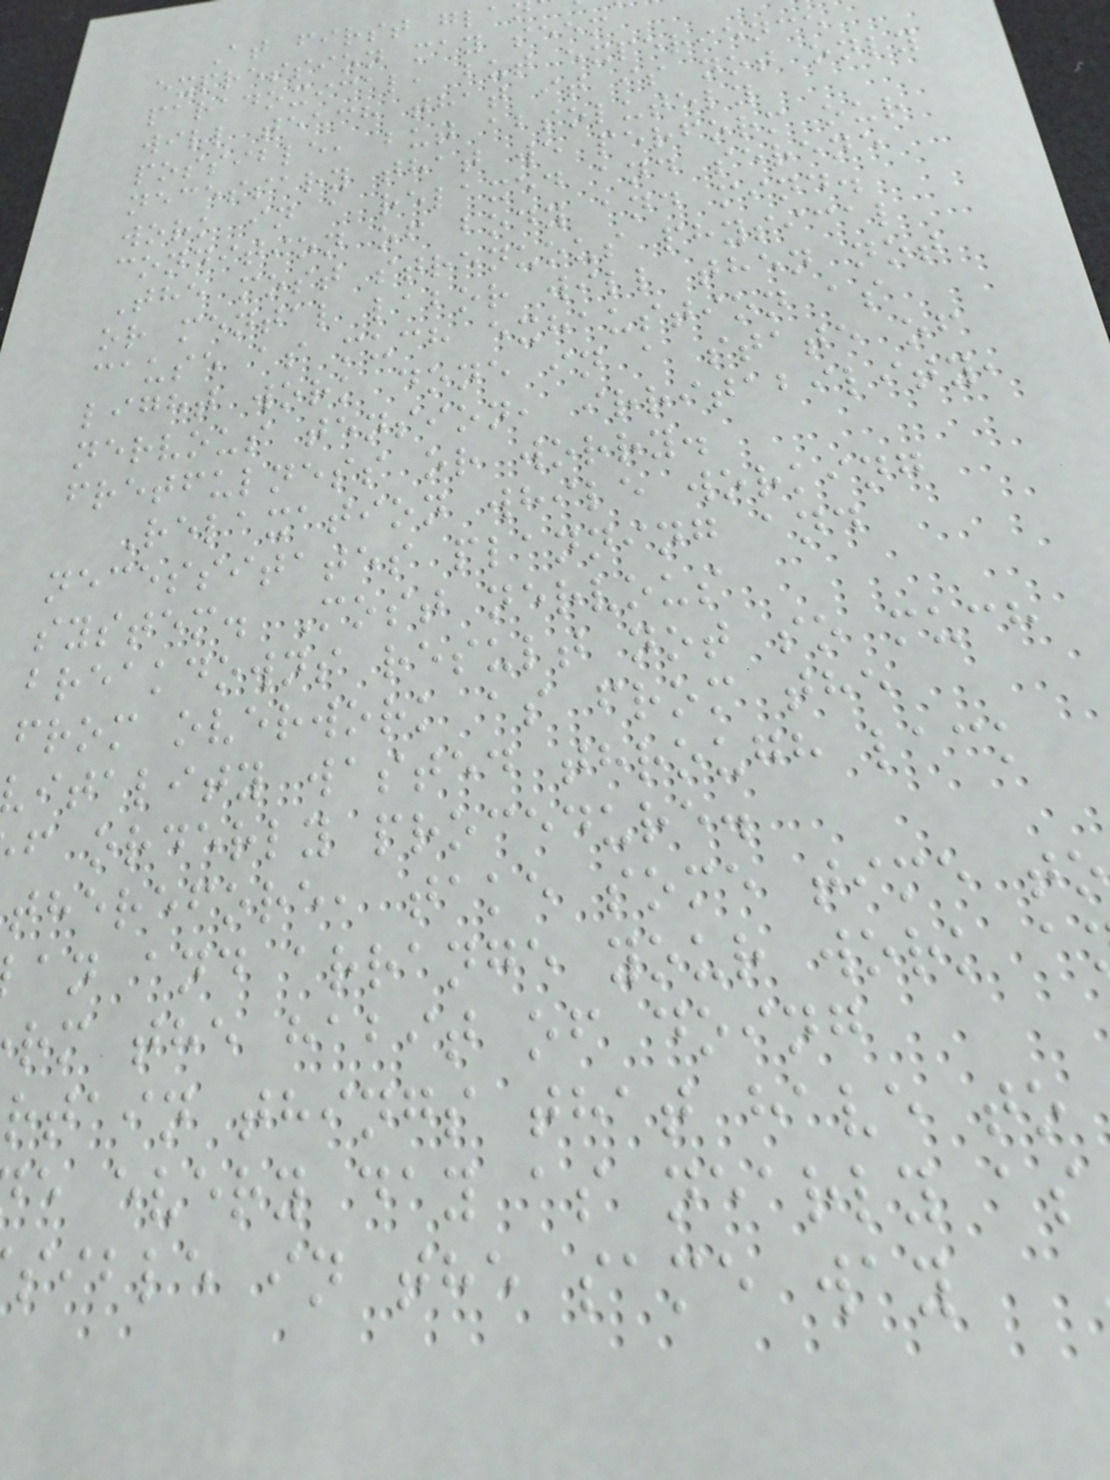At first gla
expression may seem
paradoxical, but experience
will teach that it is not only
possible, but absolutely
necessary that we perform our
work in a relaxed and serene
condition of body and mind.
The most strenuous physical
or mental labor will then not
cause as much exhaustion as
light work done in a state of
nervous tension, irritability,
fretfulness or worry.
Relaxation while working
necessitates planning and
system. Most nervous
breakdowns result not so much
from overwork as from the
itality wasted through lack
f orderly procedure.
therefore, take some time to
an and arrange your work a
rm the habit of doing
rtain things that have to
e every day as nearly as
sible in the same way
